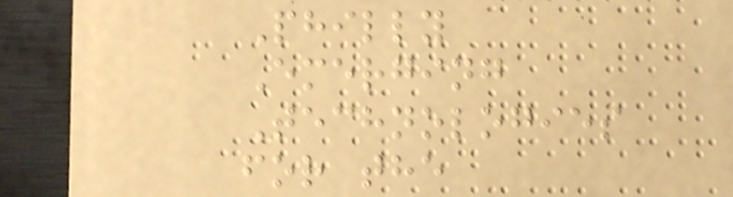Philly
Emerging
Technologies
for the
